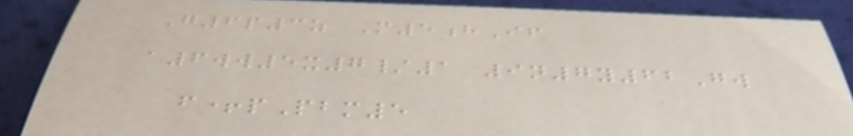G6p3z M5hIf
a6ww5x7/1 9n7y62Gw
f+pPbm5
